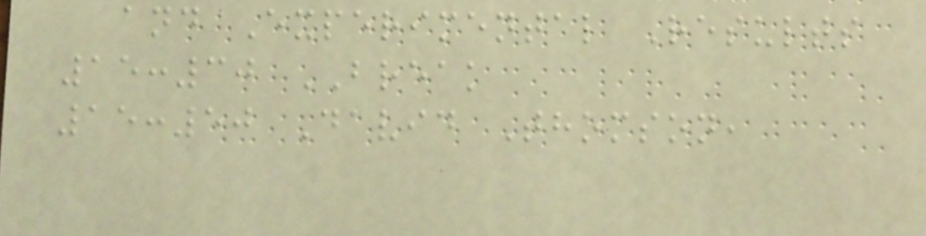and Experimental Results
15:30 BREAK
15:50 David Thomson,
